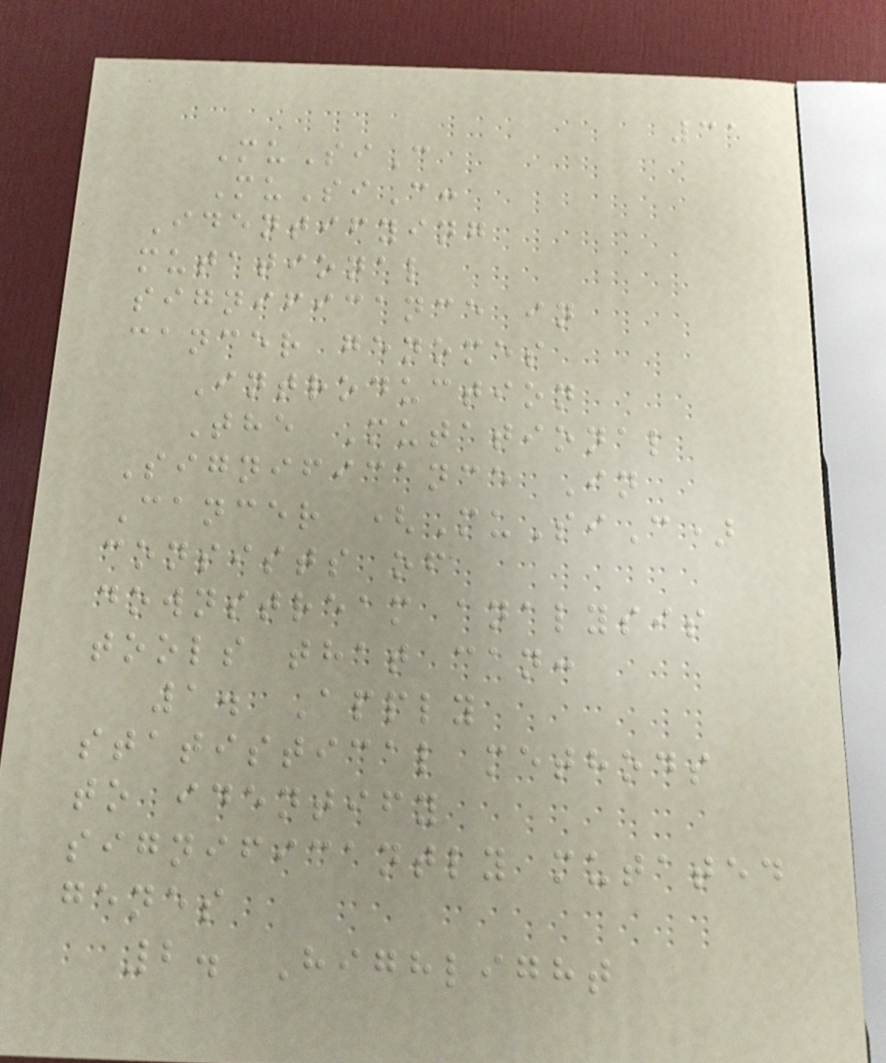31
MuSiC
MuSiC:
Identifying
mutational
significance in
cancer genomes
Introduction
The Mutational
Significance In
Cancer (MuSiC)
consists of
downstream analysis
tools that can:
1. Apply
statistical methods
to identify
significantly mutated
genes
2. Highlight
